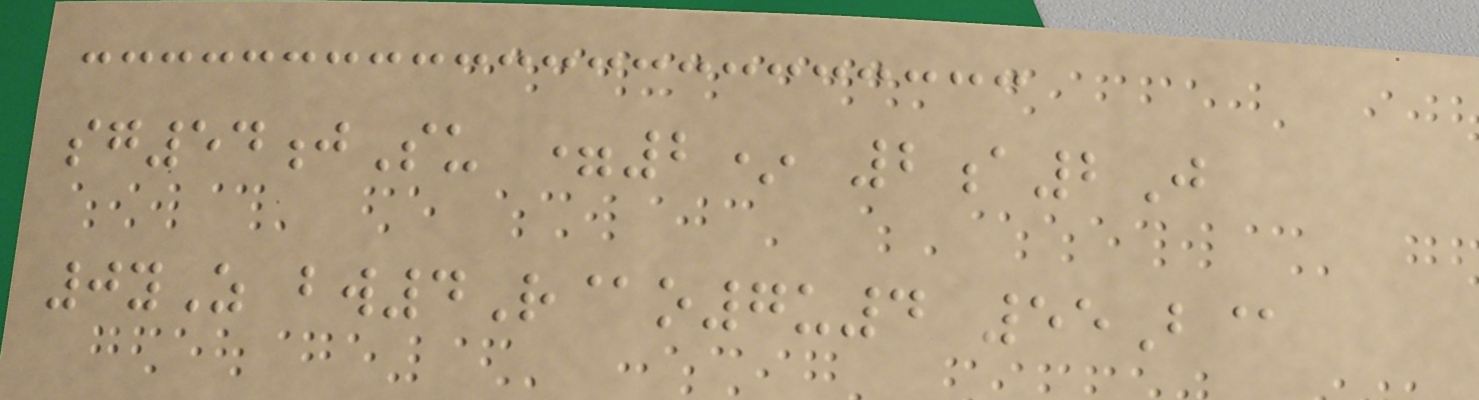sg54jSu =2* 2a2J
0yZ bw4R@o7u4 55B@
